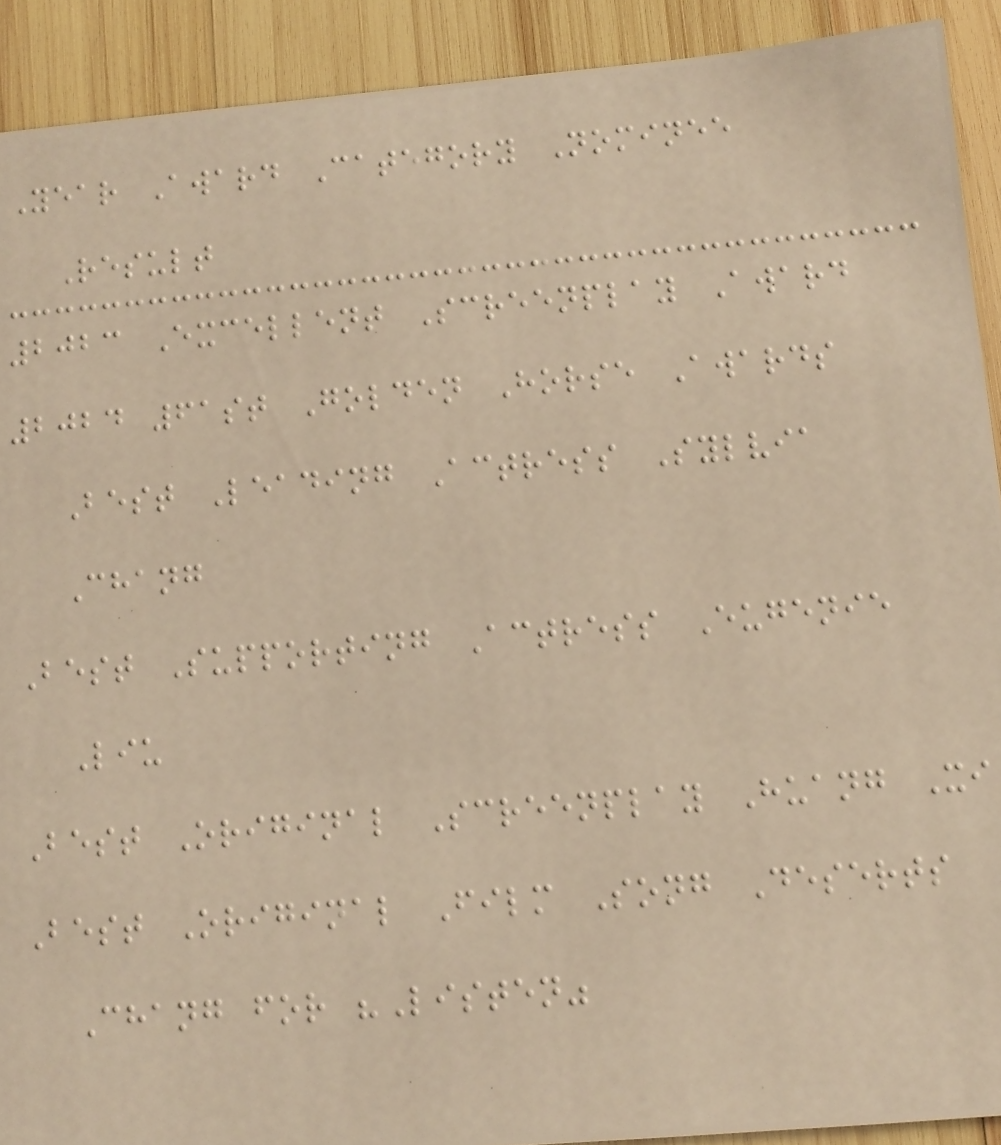Year Award Category Nominee
Result
2023 Excellent Screenplay Award
2024 61st Golden Horse Awards
Best Leading Actress Sylvia
Chang
Best Supporting Actress Eugenie
Liu
Best Original Screenplay Huang Xi
Best Original Film Song Deserts
Chang for "Listen"
